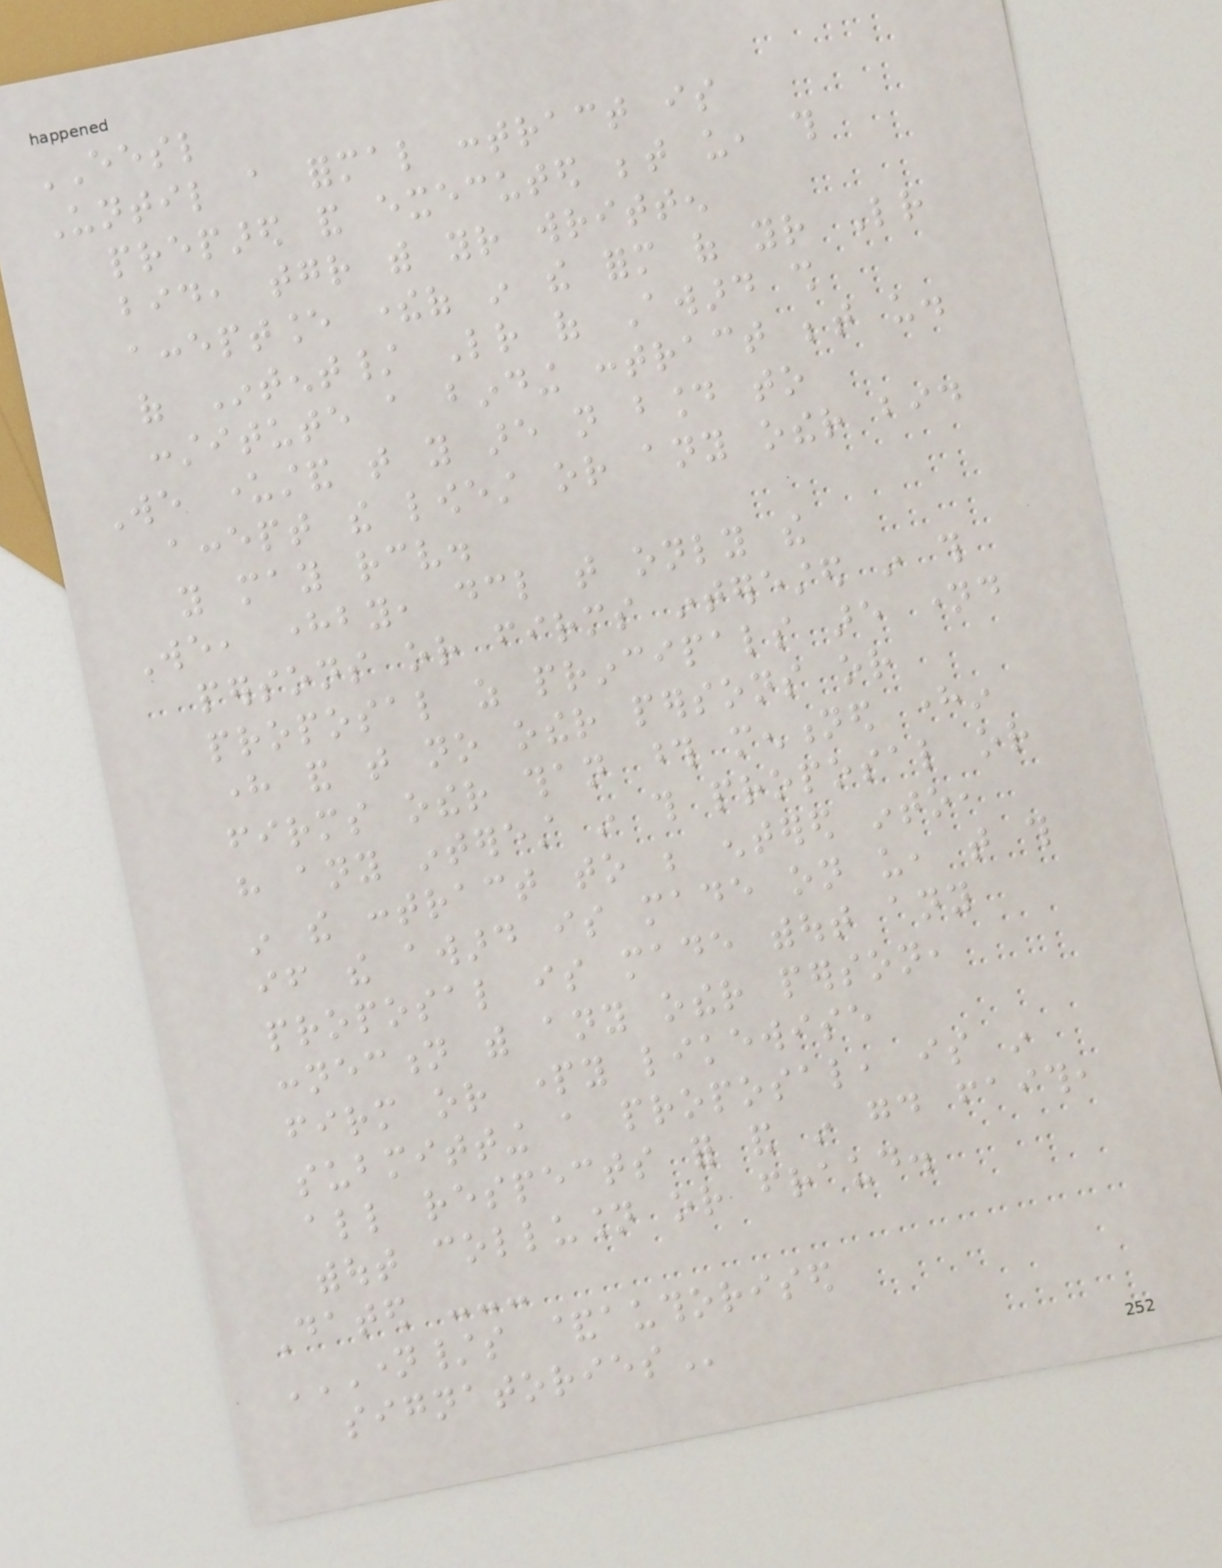EESL
Until a formal contract is
prepared and executed between us, this
bid, together with your written
acceptance thereof in the form of your Letter
of Intent/ Letter of Award shall
constitute a binding contract between us.
We understand that you are not bound to
accept the lowest or any other bid
you may receive.
We, hereby, declare that only the
persons or firms interested in this
proposal as principals are named
here and that no other persons or
firms other than those mentioned herein
have any interest in this proposal or
in the contract to be entered into,
if the award is made on us, that this
proposal is made without any
connection with any other person,
firm or party likewise
submitting a proposal, is in
all respects for and in good faith,
without collusion or fraud.
Dated ---
NAME/S &AUTHORISED
SIGNATORIES
